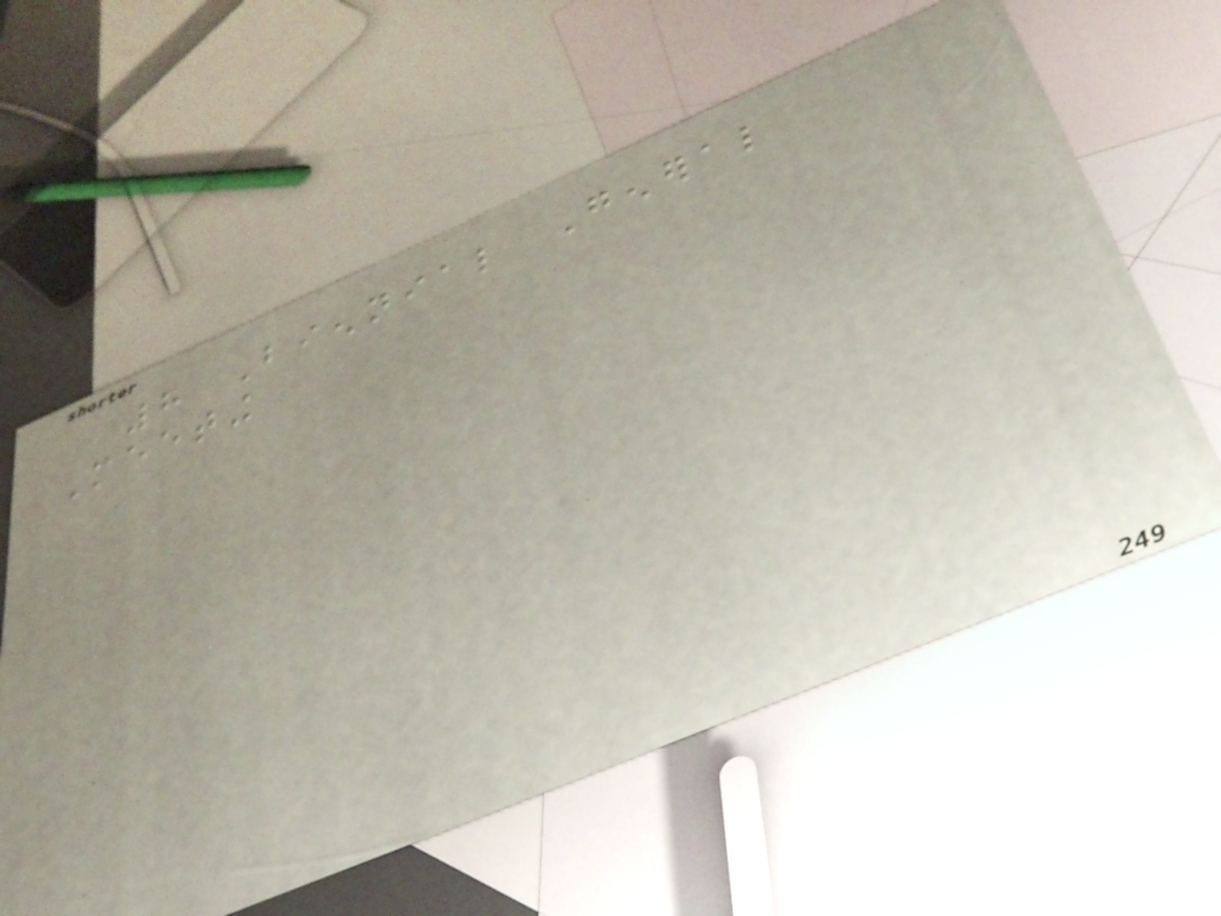8 Biennial General
Meeting
